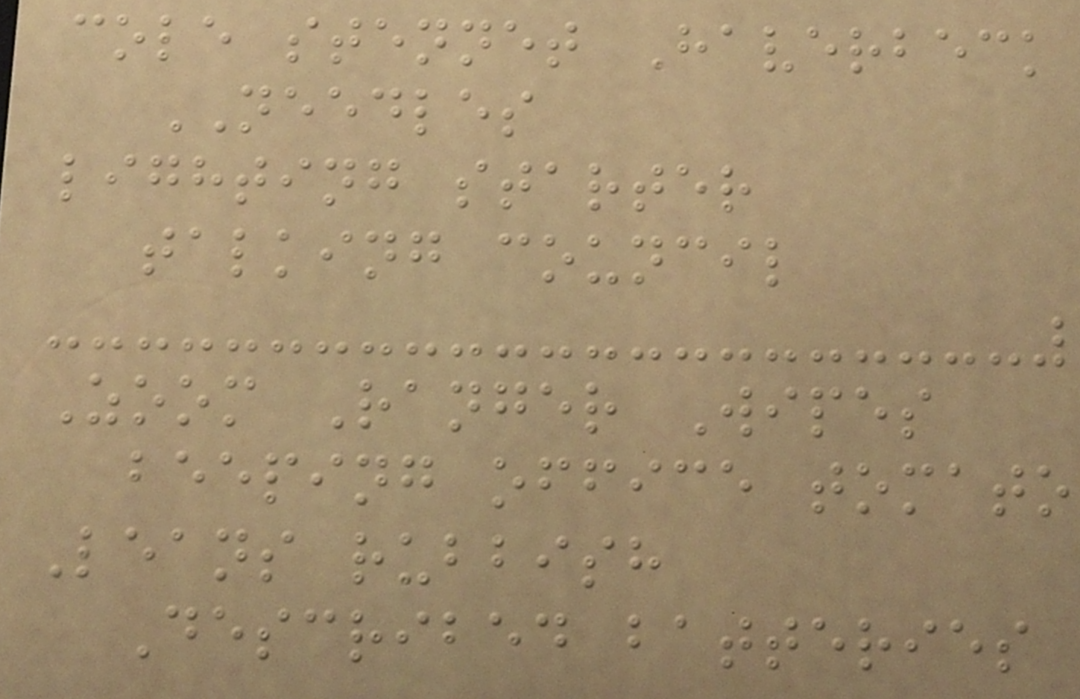cole stennet Haverbeck
NEEDLES
lighting starter
talking council
Zoom Ranger Wipes
beeping office tomato
Leans rubbish
Described batteries
